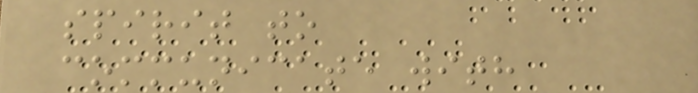spirit to
communicate with
